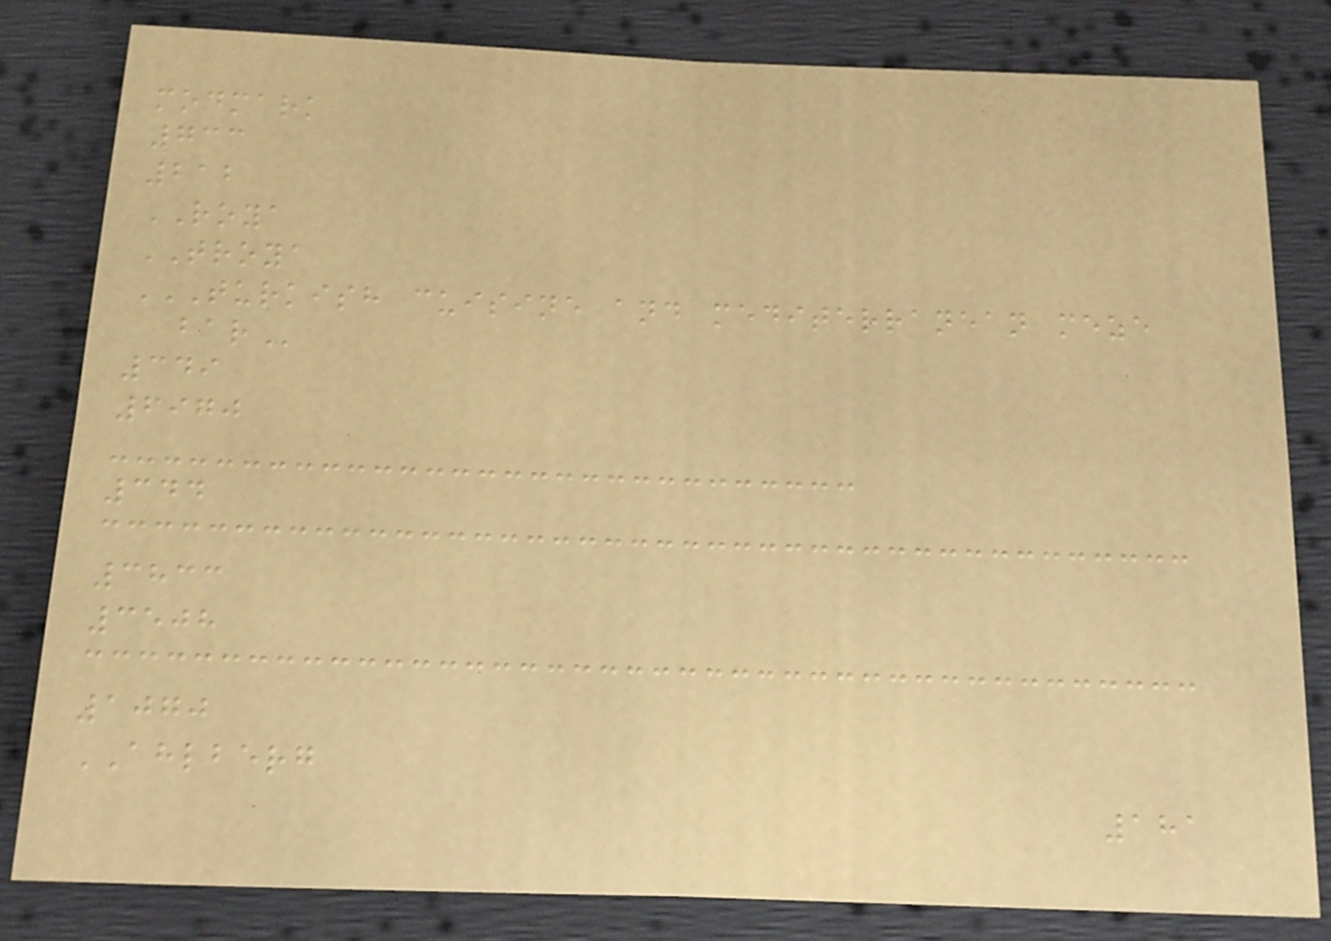modmark
733
212
ROYA
TROYA
TURKISH CUISINE AND MEDITERRANEAN MEZE
BAR
349
6970
344
3833
3508
1070
AHLBERG
181
